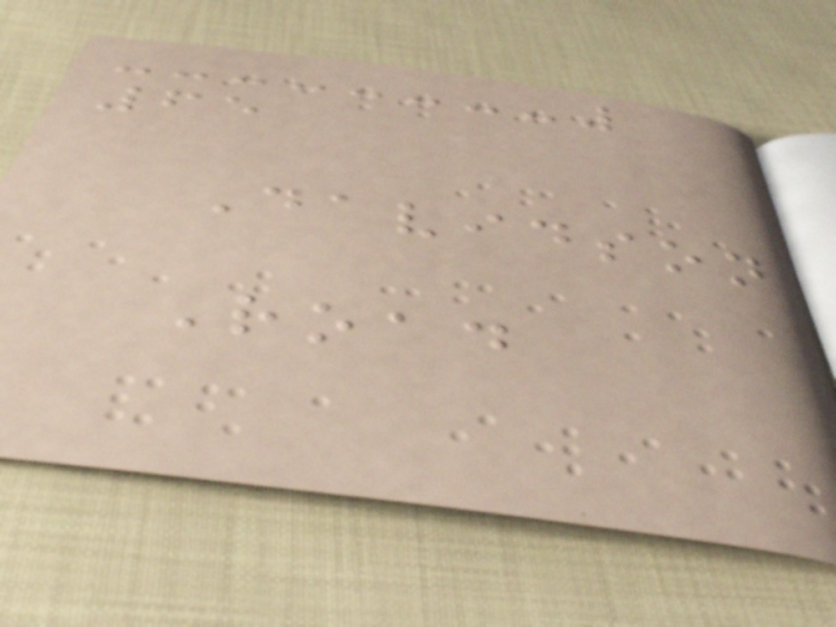65
Davidson
Road
